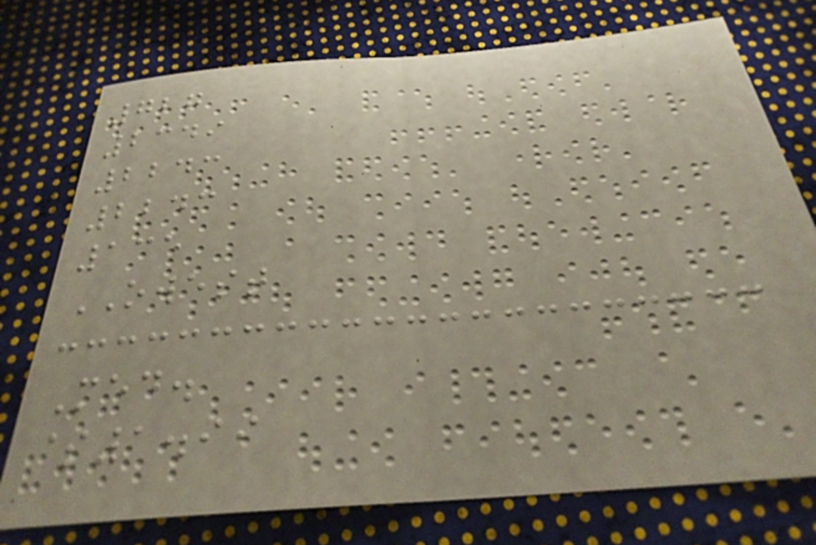727
2349
2243
2243
135
OWEST
Med.
$1.99
